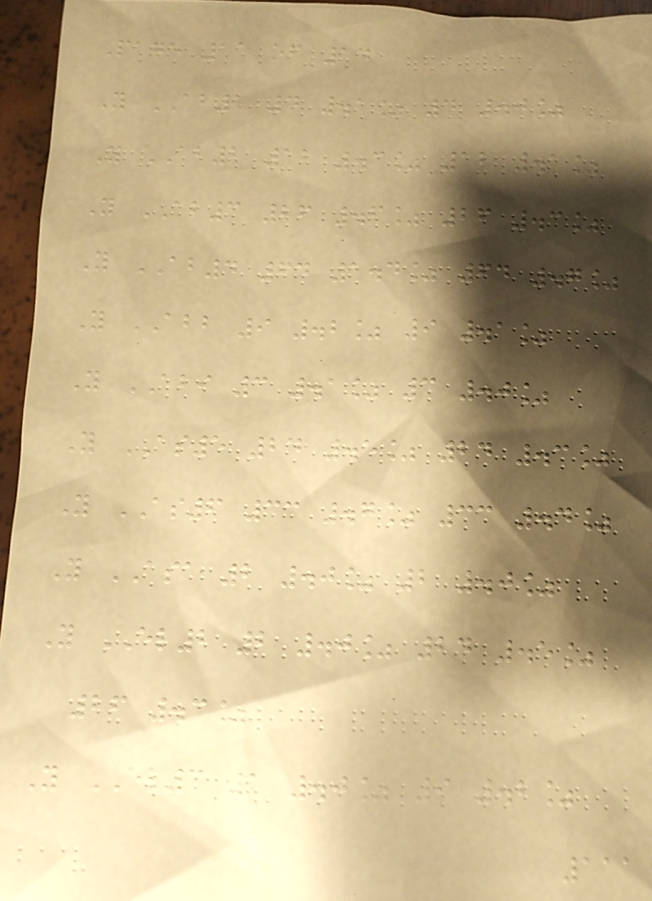Page 11 of 14
Y AB1 4 .1% 4 .0%
Y AB2 12 .3% 12 .1%
Y AB3 26 .6% 26 .3%
Y AB4 64 1.4% 64 .7%
Y ABB 9 .2% 9 .1%
Y ABI 3 .1% 3 .0%
Y AS5 24 .5% 24 .3%
Y AS6 33 .7% 33 .4%
Y ASA 2 .0% 2 .0%
Y EL2 2 .0% 24 .5%
26 .3%
Y EL3 1 .0% 9 .2%
111
